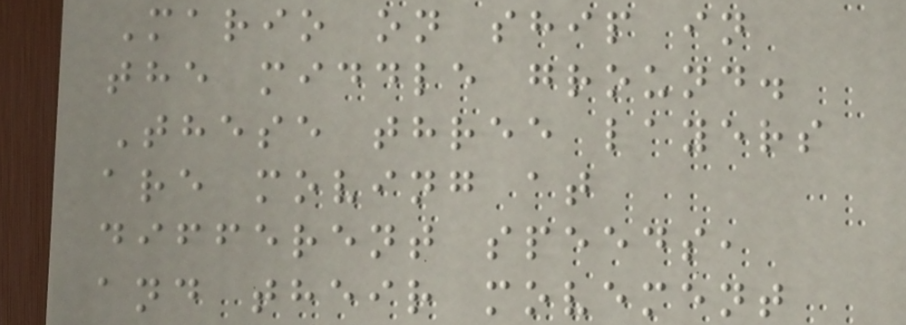Mario on ship in
the middle ground.
These three layers
are moving at
different speeds,
and their movement
